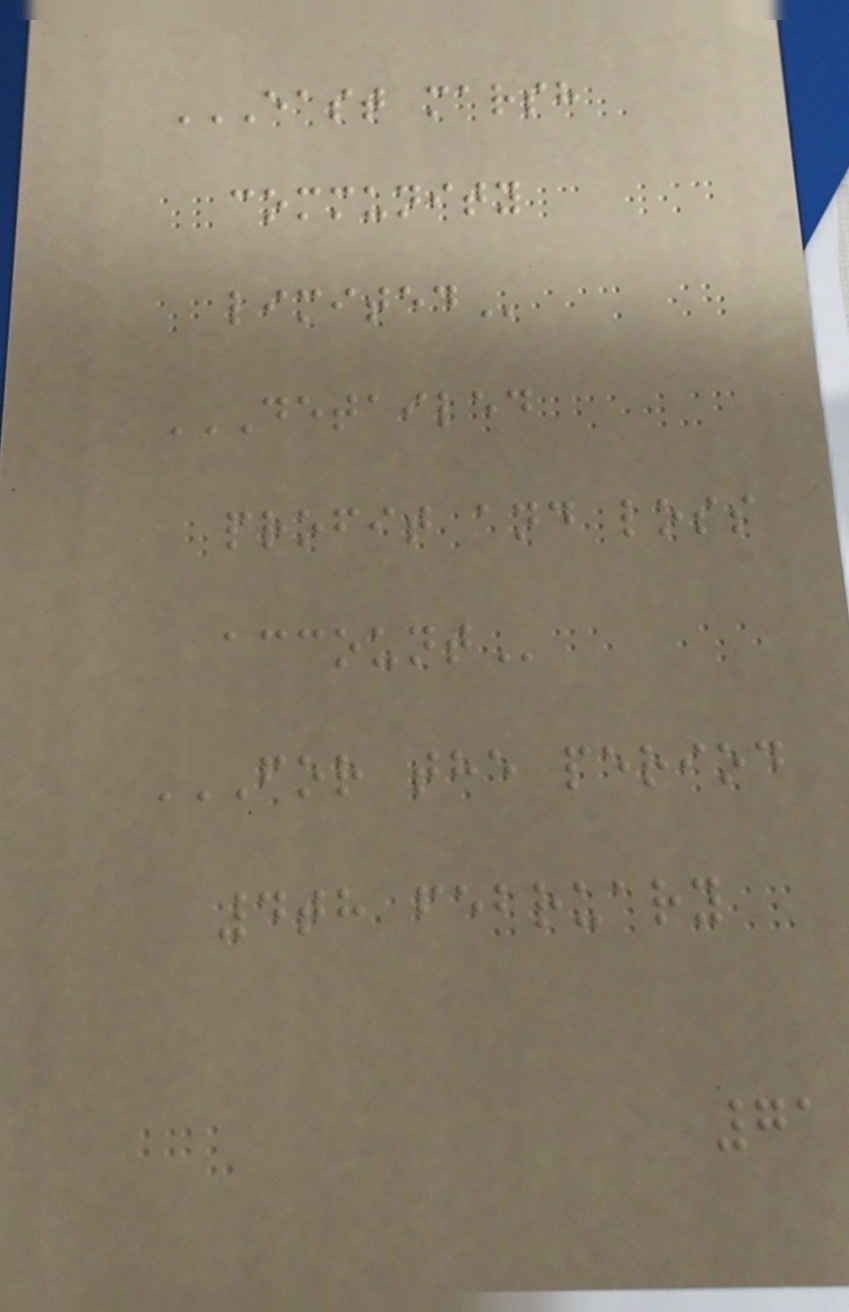EAST MARSH
COMMUNITY
LIMITED
DETAILED
PROFIT AND LOSS
ACCOUNT
FOR THE PERIOD
4TH FEBRUARY
71
